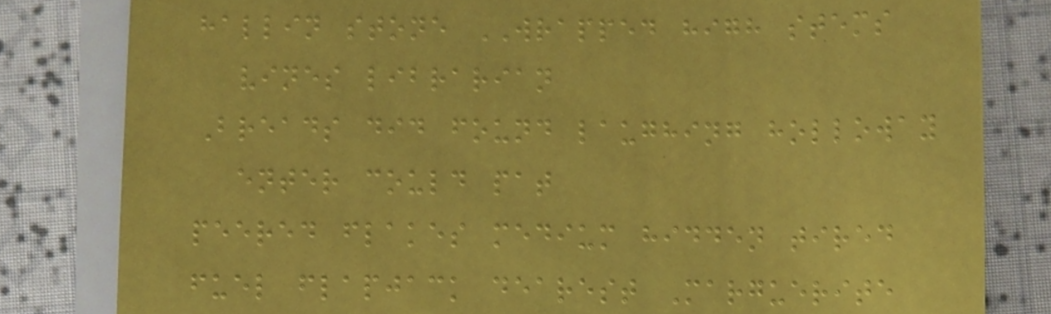hallin stone WRAPPED high stems
vines librarian
Breads did found laughing holloway
enter could pat
peered flakes medium hidden tired
fuel flapjack dearest Marguerite
